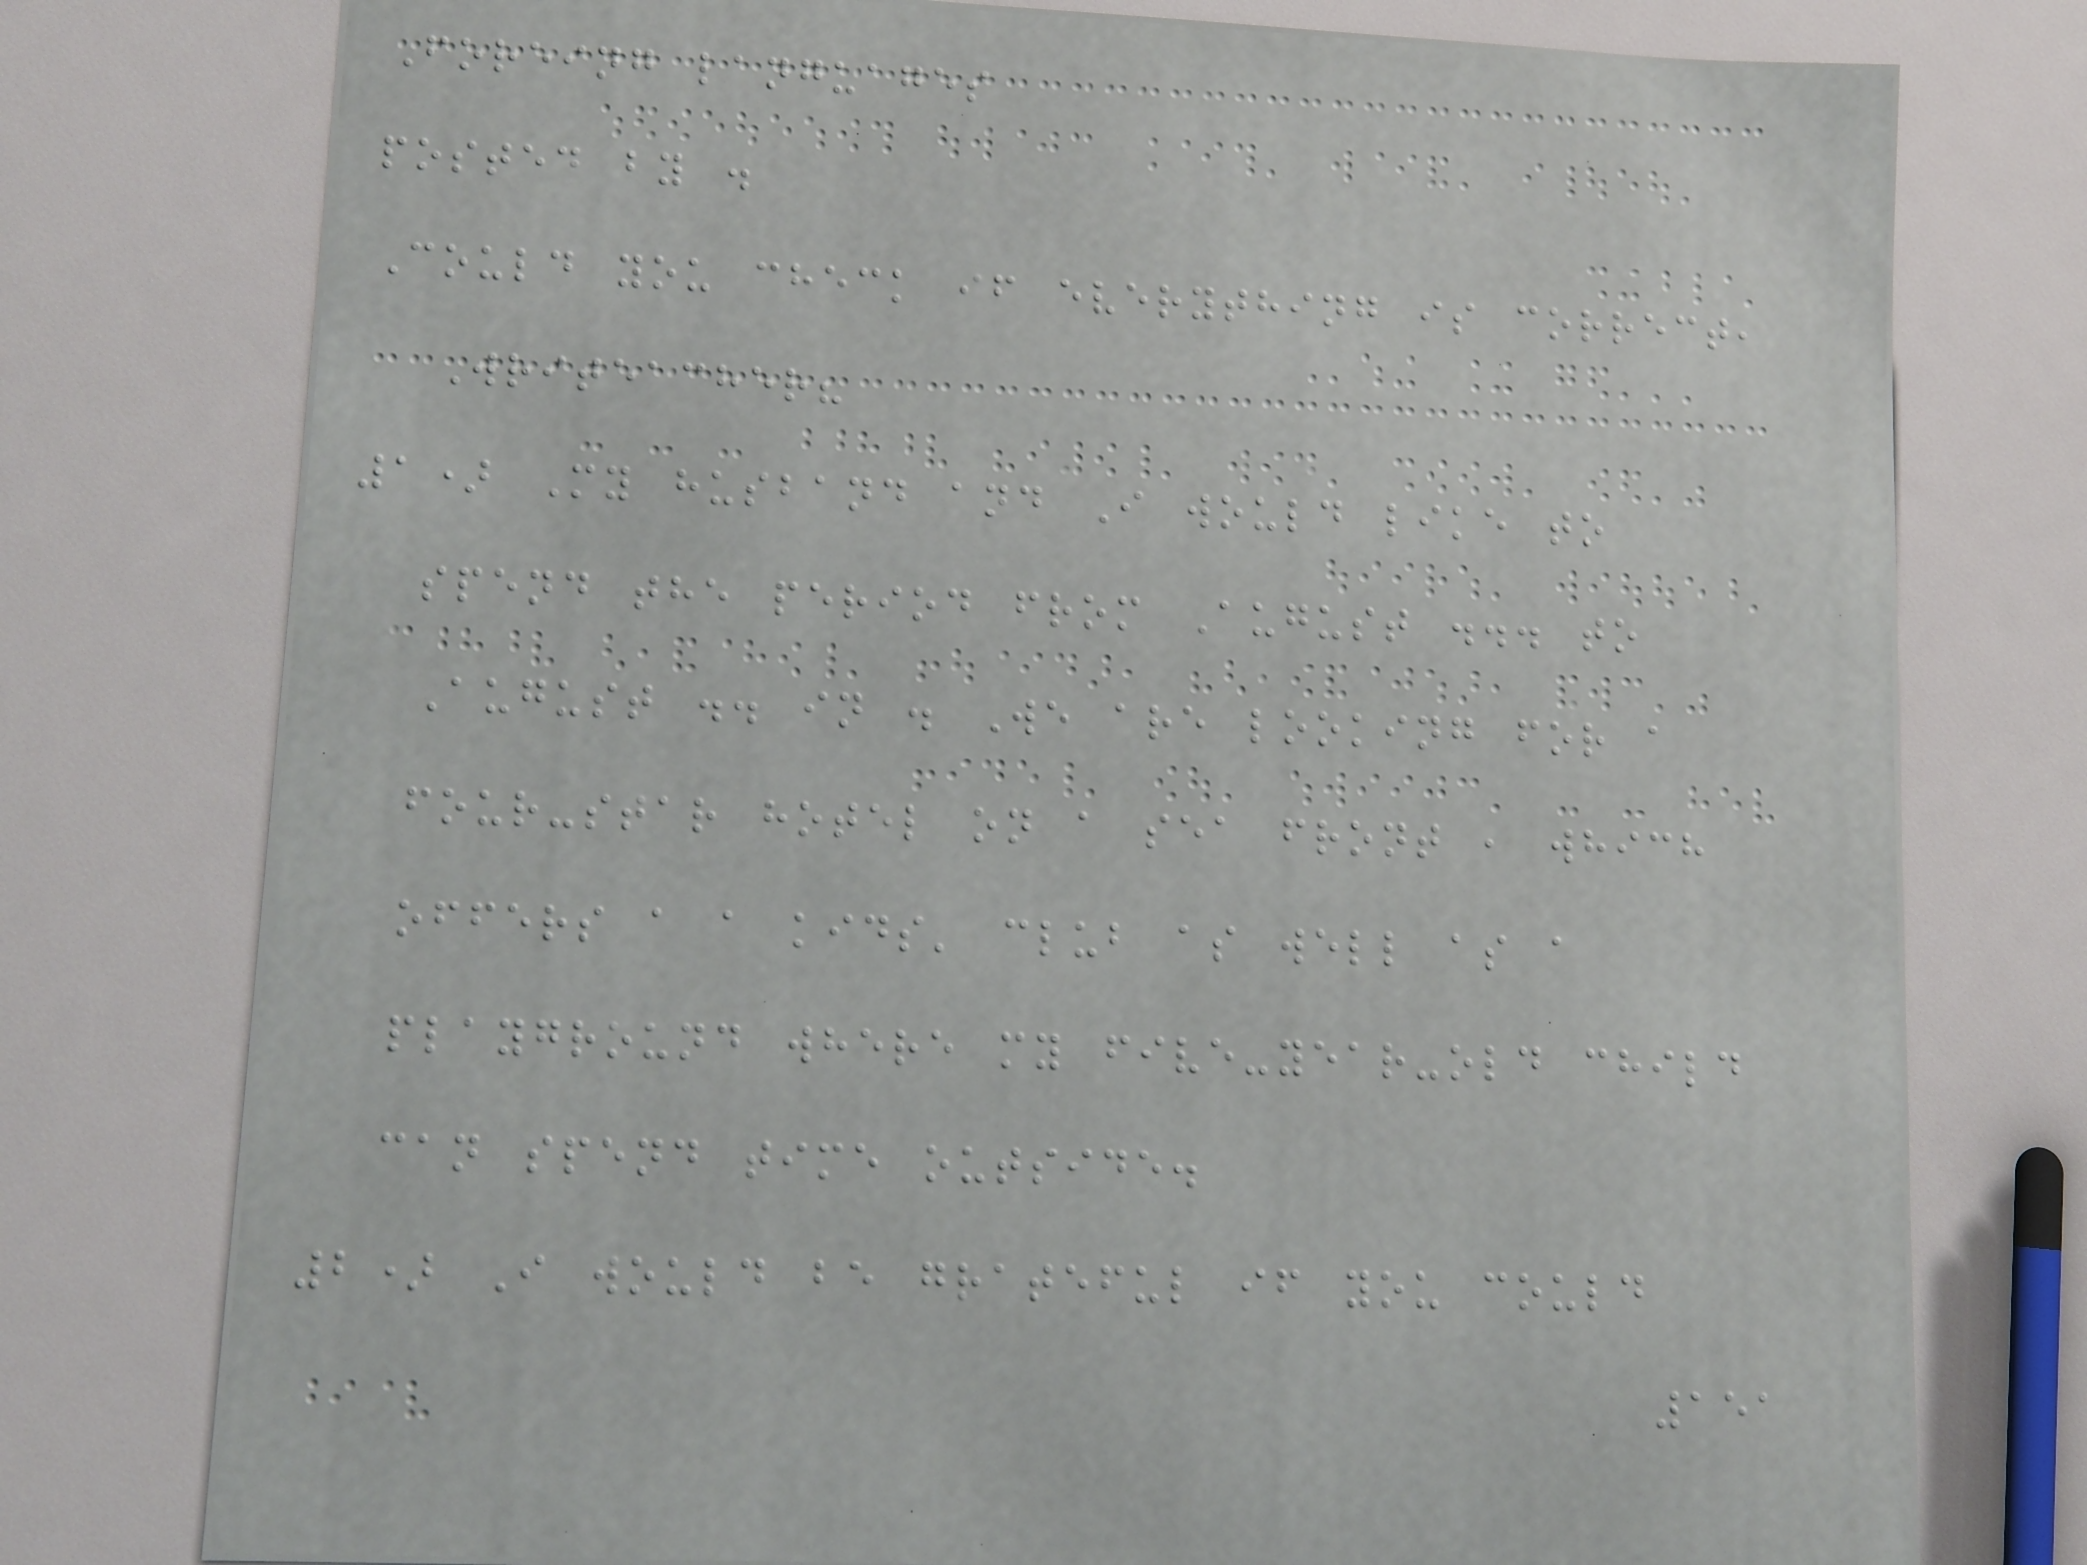Foreing languages
posted by .
Could you check if everything is correct,
Writeacher?
1) My husband and I would like to
spend the period from August ... to
August .. in . We are looking for a
four-star hotel on a sea front , which
offers a a kids' club as well as a
playground where my five-year-old child
can spend time outside.
2) I would be grateful if you could
151
